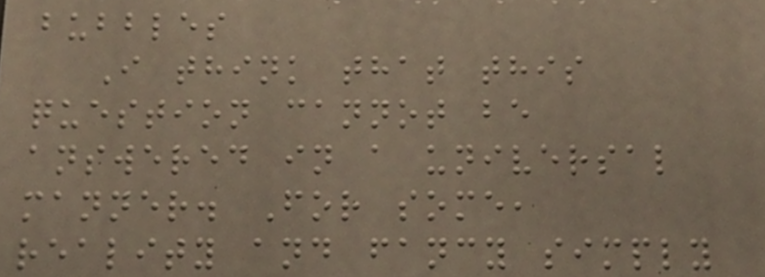bubbles
I think that this
question cannot be
answered in a universal
manner. For some,
reality and fancy simply
